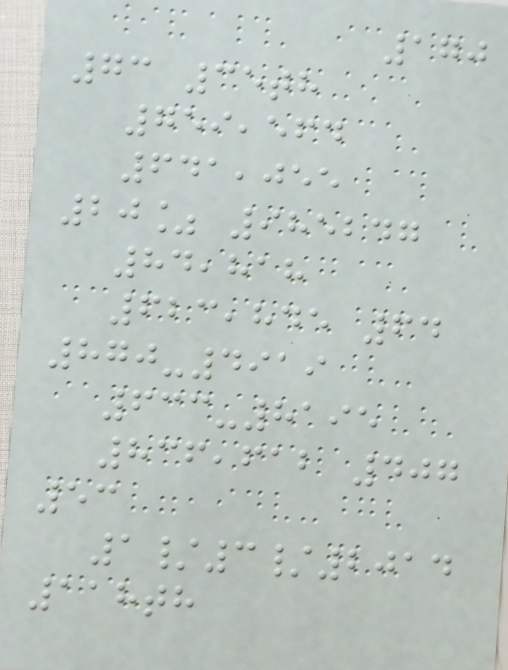170
73 35th
759,564
641,055
20% 985247
84,818
623,845 64
870-4919
633-8195
836,612 407
53
1/3/2014
118th
